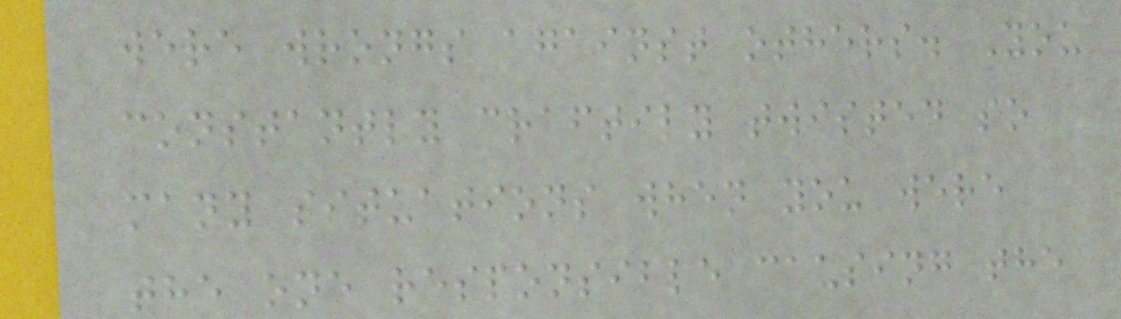were wrongs against others. You
constantly craftily twisted so
many situations when you were
the one responsible causing the
